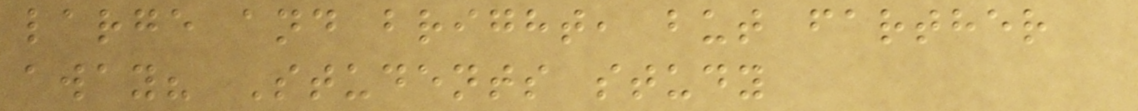large and bright, but farther
away? Students study
